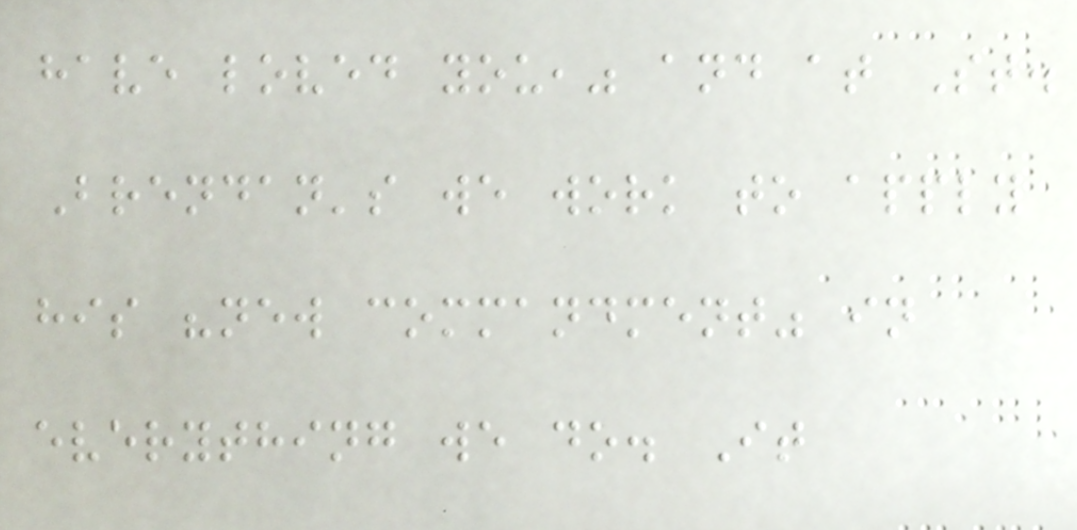have loved you," and at St.
Brendan's we work to apply
his "new commandment" in
everything we do. It
